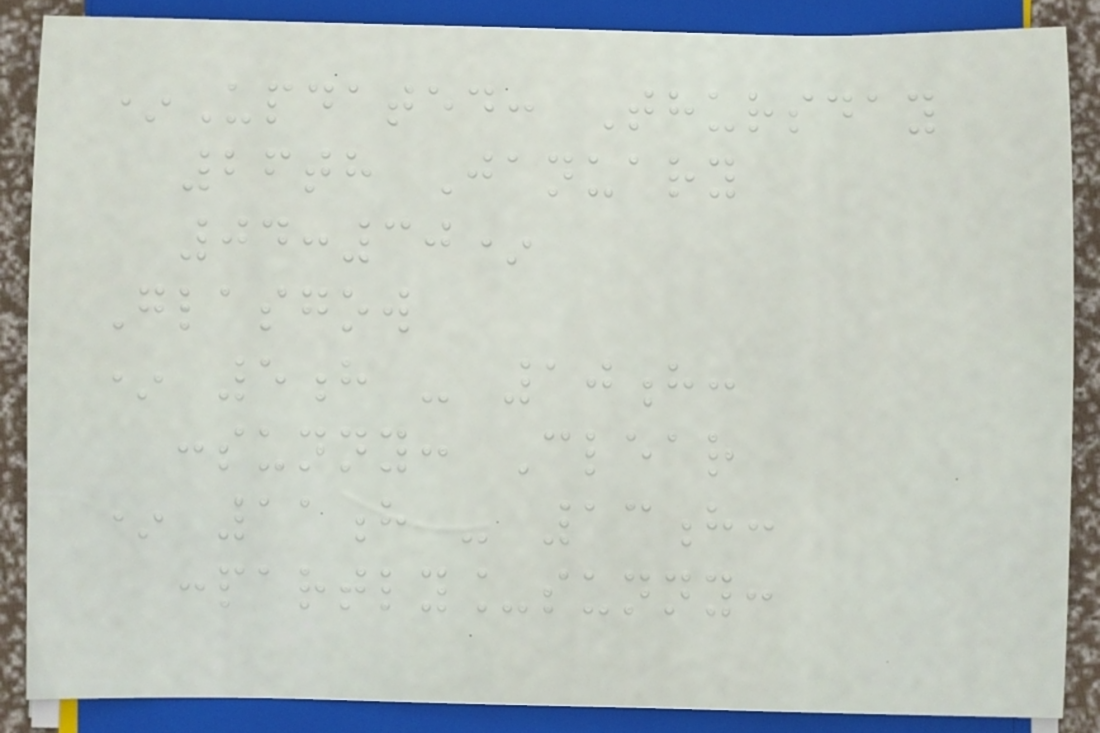*Updated: Thursday
26th January
04:30*
Glasgow
* 5h - 10h:
:sunny: Clear
* 11h - 13h:
:partly_sunny:
